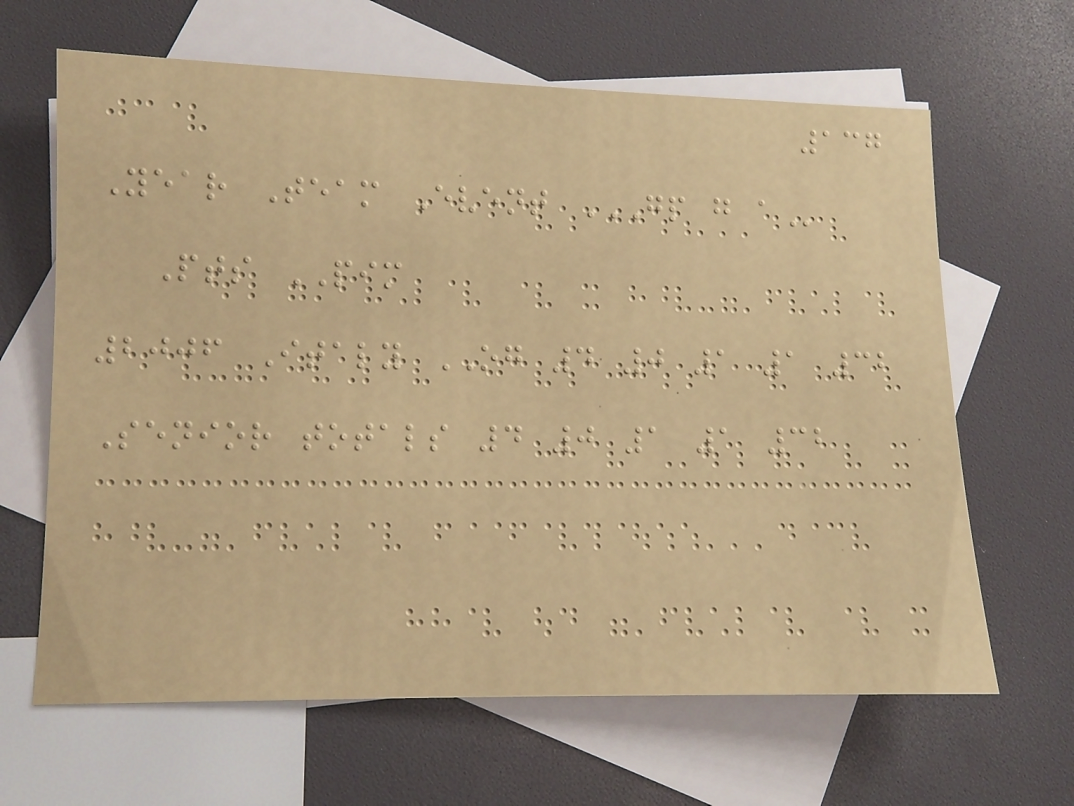137
Year Team Event GP G A
Pts PIM
2006 Italy OG 4 0 1 1 32
Senior totals 4 0 1 1 32
